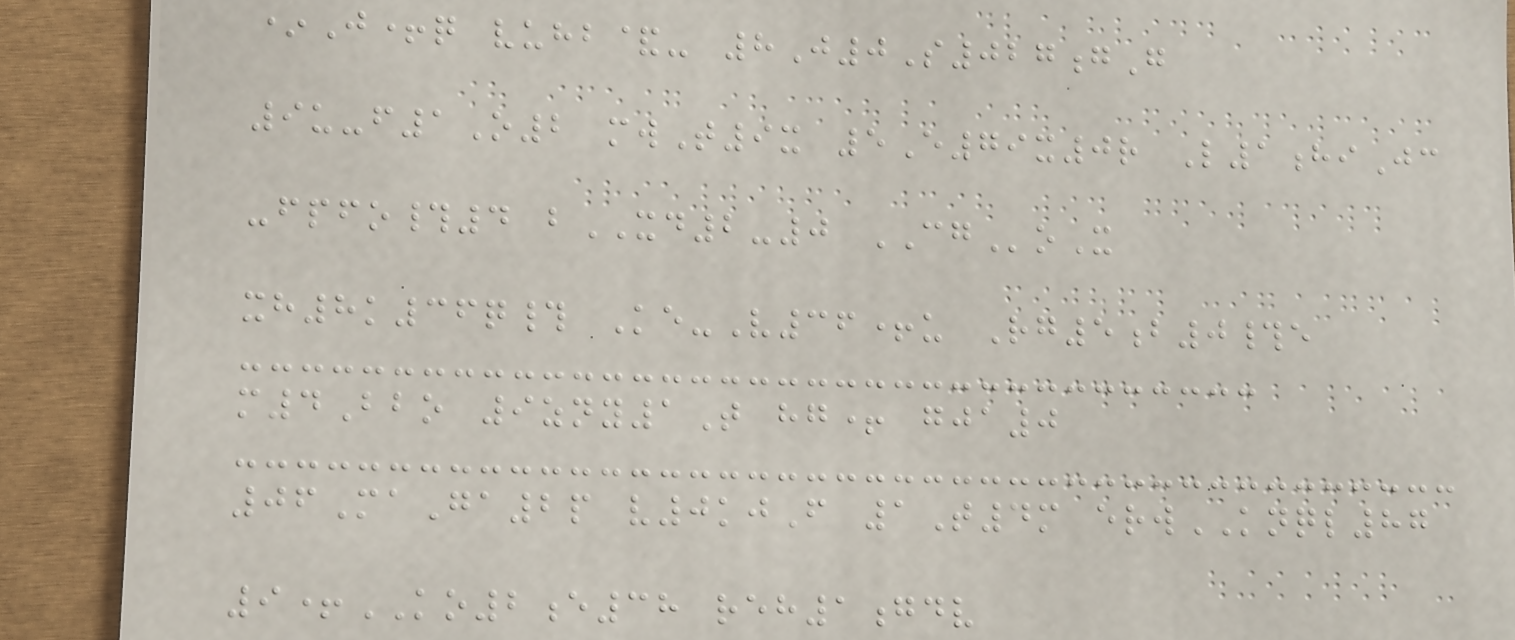*J+q vuhb&- 8J0S027gG
9u-f1O2 mwT9x 5E79x0r L1hiJc
-fpfo#4 bXD2-0 CGoX
xh8k36q# Ke-V36+u Rg5b0#e
m4Bbo 9zny1T hg+ gja0
06MaGa2p v0kjF 1T4m erwKNQL87
9+KO2e38 reh1gdv
